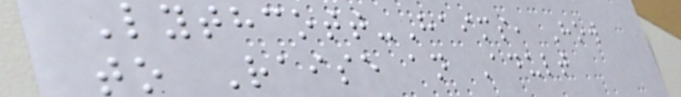Lythcott-Haims, How
to Raise an Adult
